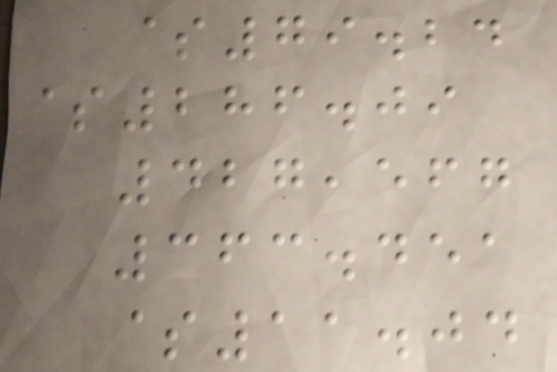$79.24
$286.09
427,567
363.451
$11.04
